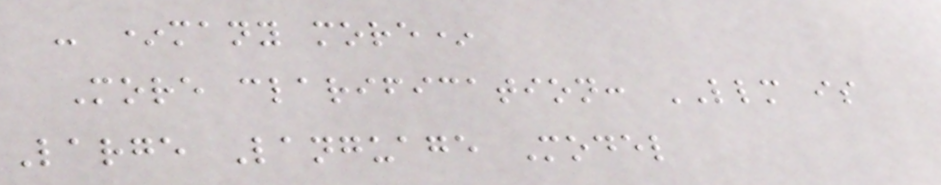- *many more*
More clarification: LLM is
Large Language Model
